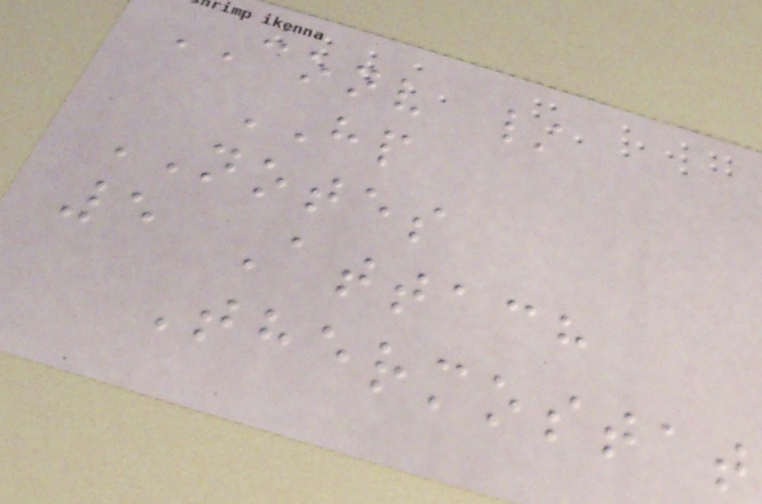CONV /
HP
NOTES
5 Attach
Thermostat
